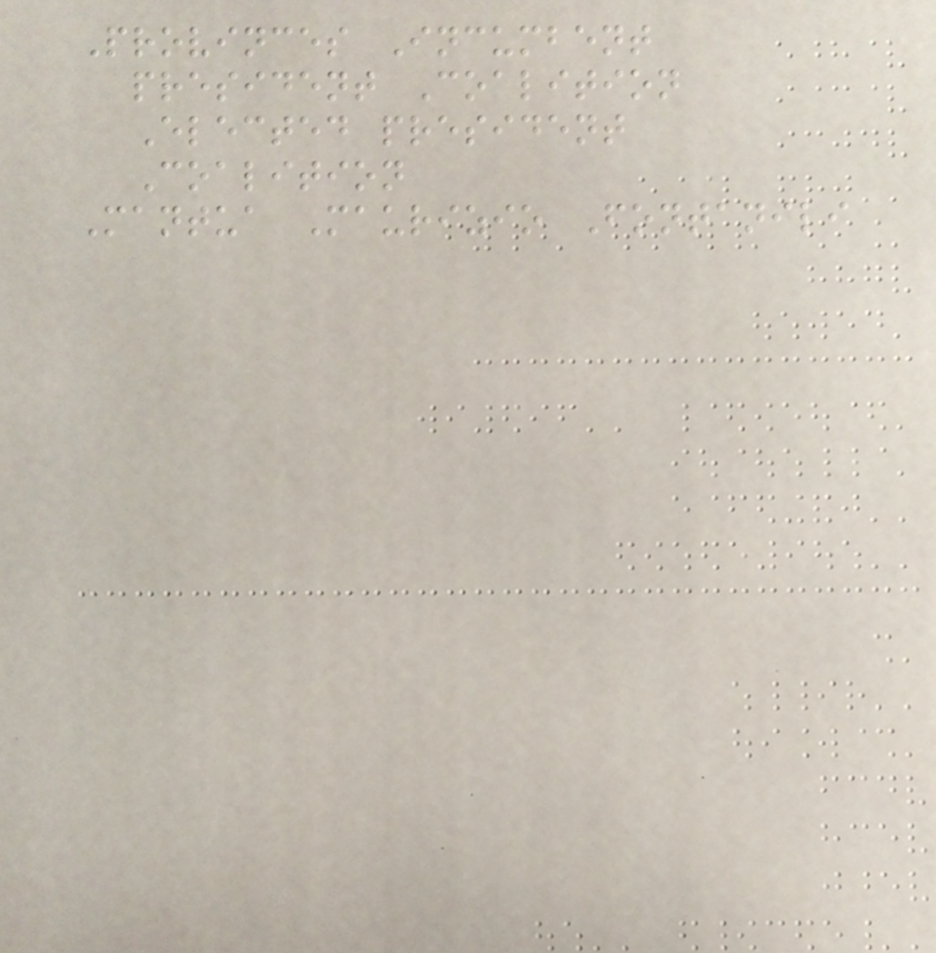Provinces Incumbent
president Coalition
Elected president
Coalition
Mantua Maurizio Fontanili
